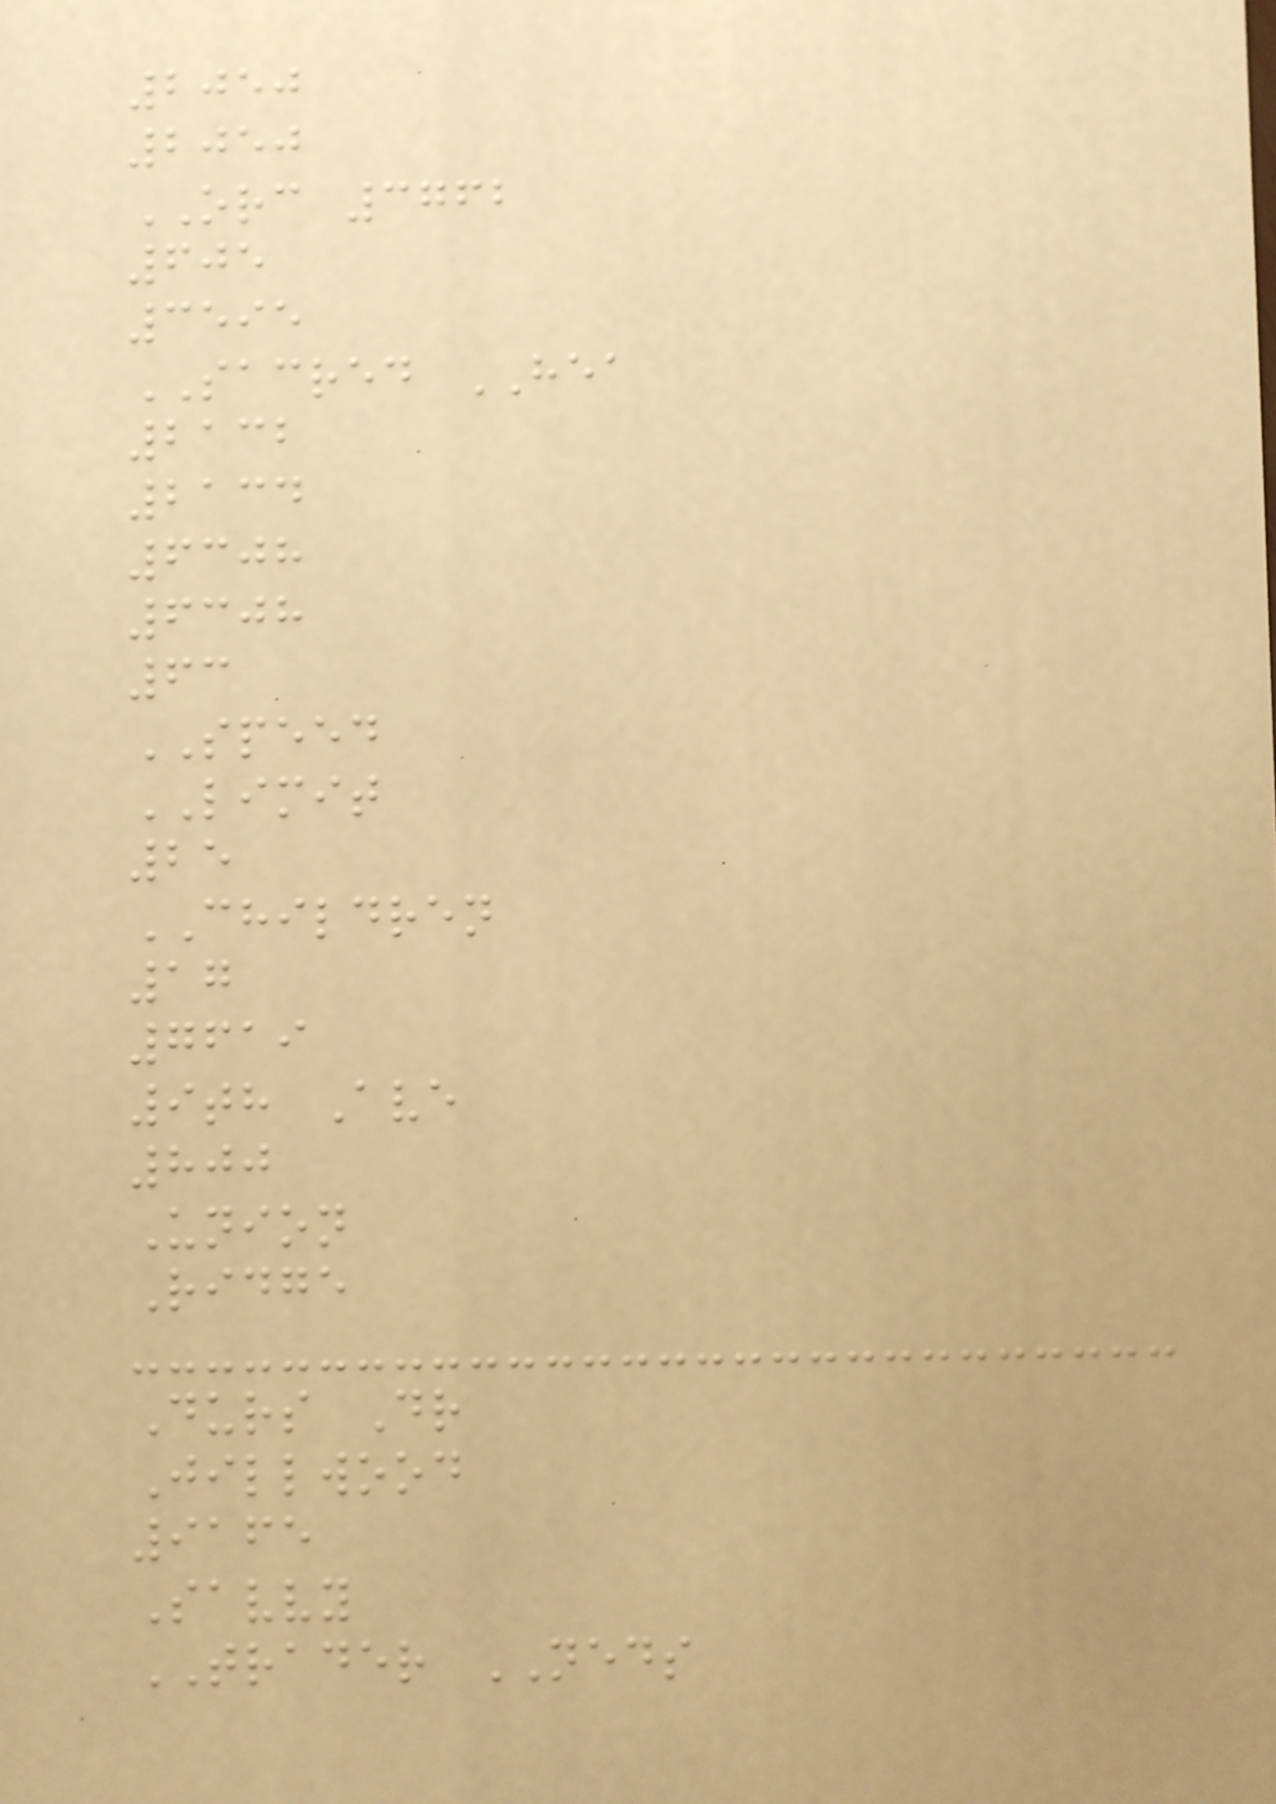2050
2050
ORC 3762
605
3595
SACRED HEA
2132
2134
6308
6308
63
SPEED
LIMIT
25
CHILDREN
17
7619
9th Ave
800
Union
Ridge
Durs Dr
Jillwood
9165
Savvy
TRADER NEDS
